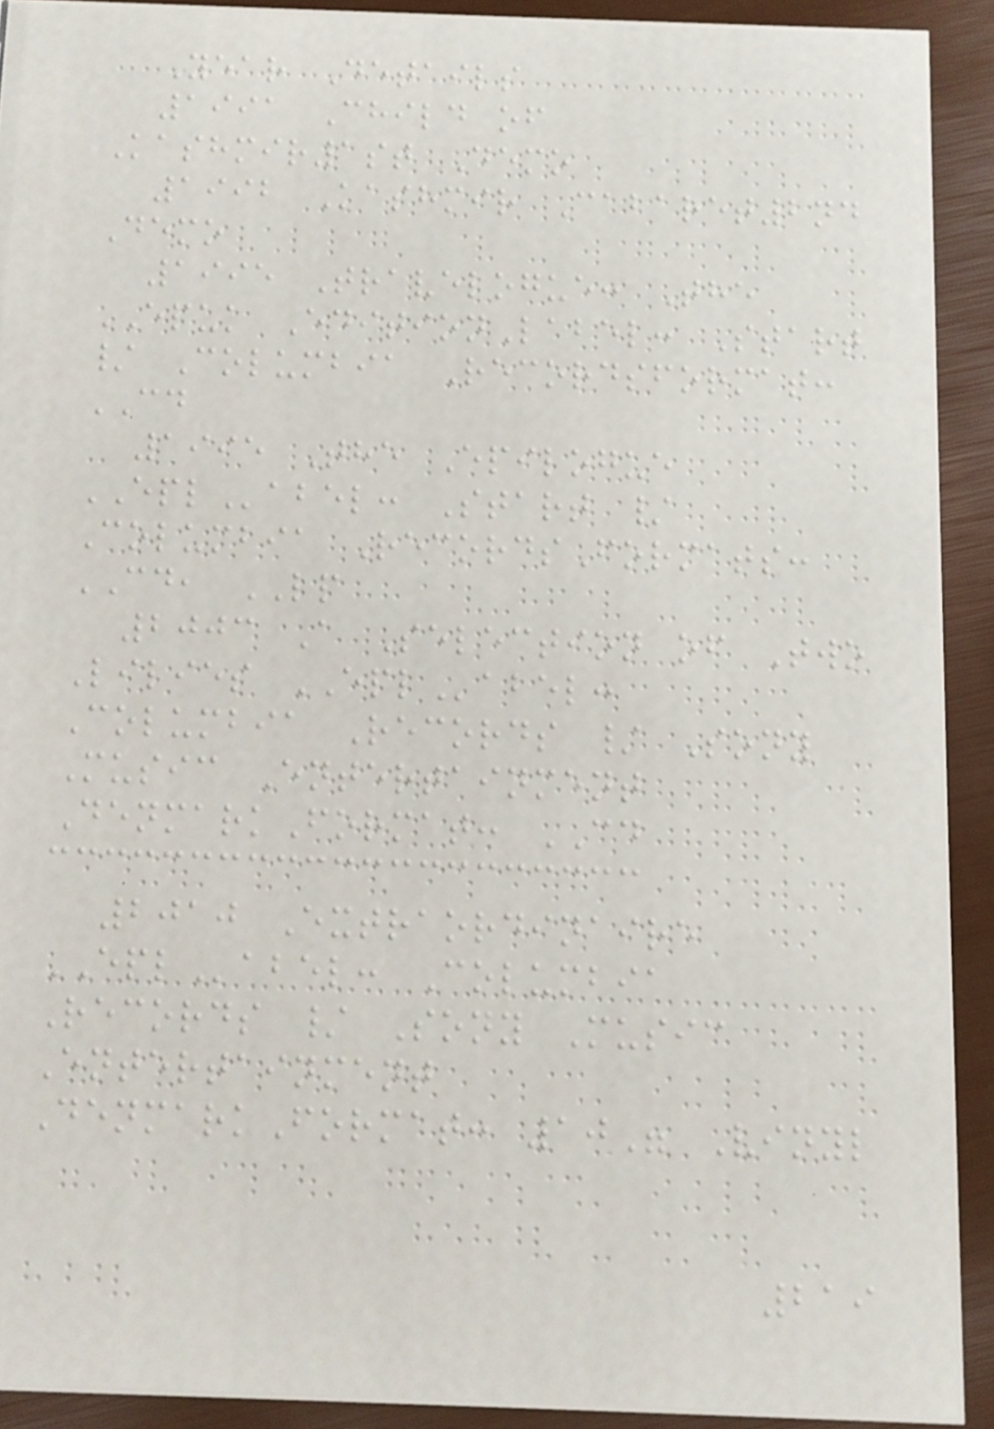Year Details
1991 Child of
Kashmir1st Demo
1992 Kashmir Cabaret2nd
Demo
1995 Travelogue: The
EPUK EditionLabel: Start
/ Columbia Recordsformat:
CD
1995 The Epilogue
EPLabel: Start /
Columbia RecordsFormats:
CD, LP
2003 A Selection of Two
Lilies EPLabel:
Columbia Records / Sony
Music Entertainment
DenmarkFormat: CD
2010 Extraordinaire
EPLabel: Columbia
Records / Sony Music
Entertainment
DenmarkFormat: 10" Vinyl
219
